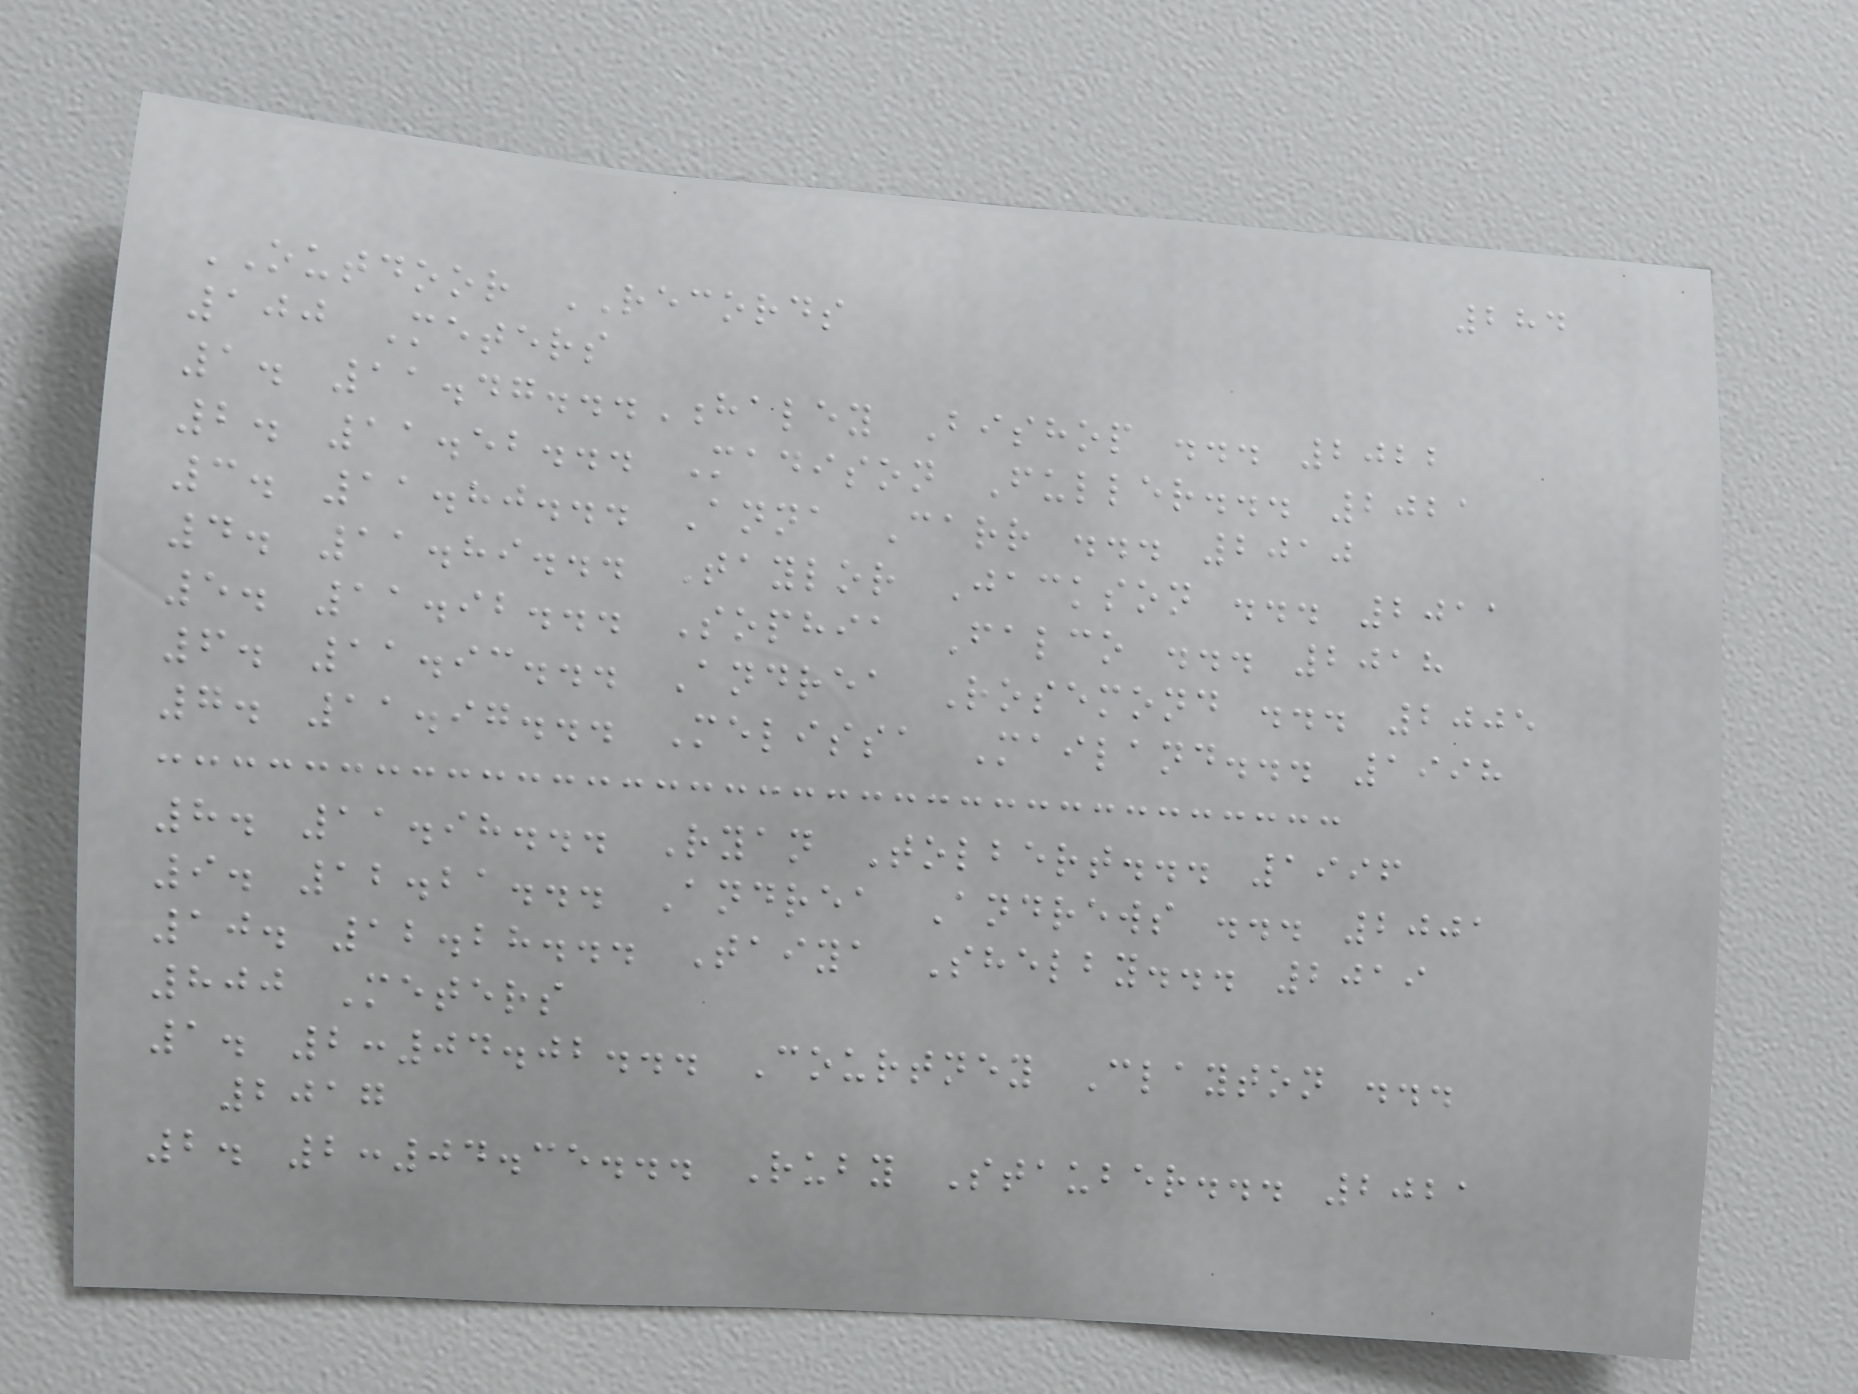284
OUTDOOR RECORDS
100 Meters
1. 11.47...Haley Bishop ... 2022
2. 11.52... Madison Fuller... 2021
3. 11.80... Anna Carr ... 2010
4. 11.89... Taylor Jackson ... 2011
5. 11.92... Sophia Falco ... 2018
6. 11.93... Andrea Rosemond ... 2005
7. 11.97... Melissa Mailand... 1998
8. 11.98... Ryan Tolbert... 1996
9. 12.21... Andrea Andrews ... 2001
10. 12.28... Taiya Shelby... 2019
800 Meters
1. 2:04.02... Courtney Clayton ...
2017
2. 2:04.35... Ruby Stauber... 2021
